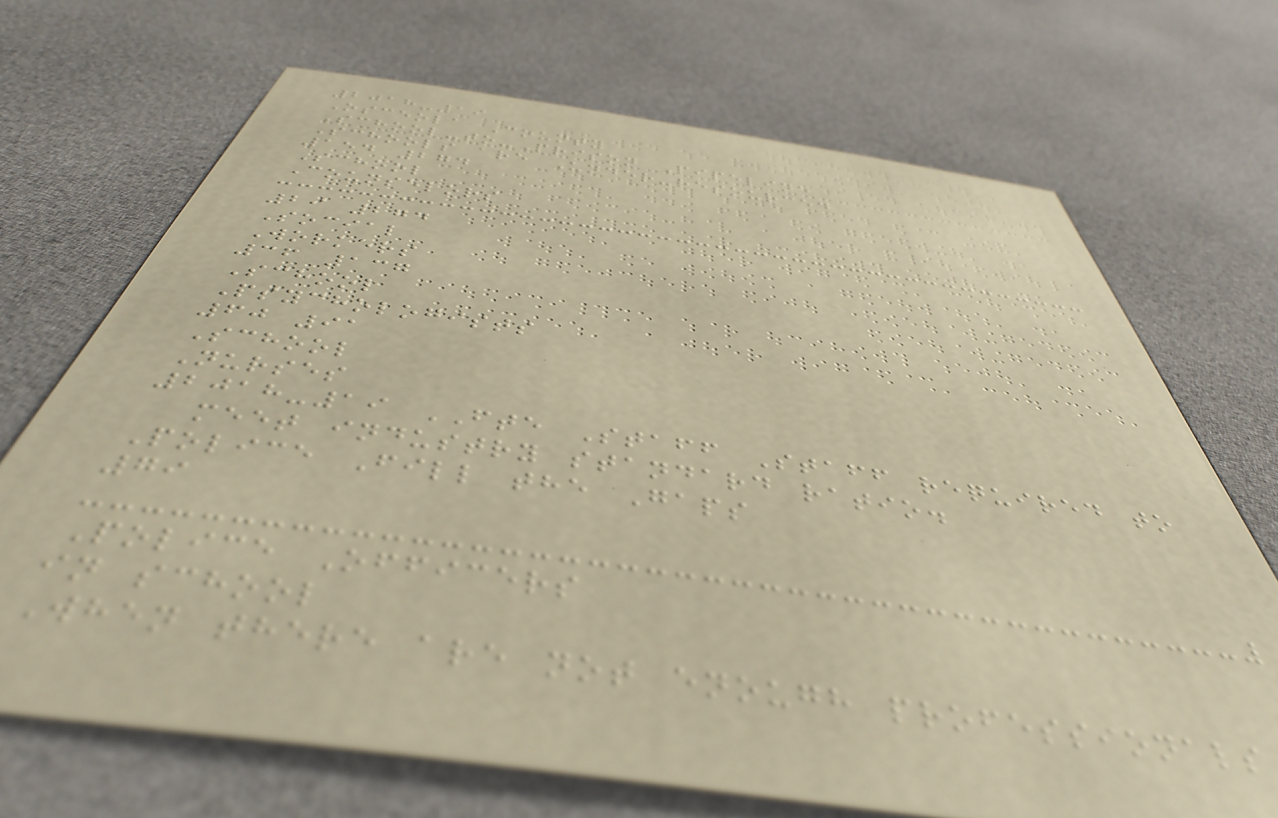2018-19
Osceola County
School-to-Prison Pipeline
Schools are Under-resourced
154 274
School
Counselors
29 274
Social
Workers
36 137
School
Psychologists
60 91
School
Nurses
2018-19 FTE Staff Staff required to
meet industry standard ratio.
Police Fill the Gaps
79
Police Officers
in school
When there are not enough professionals
